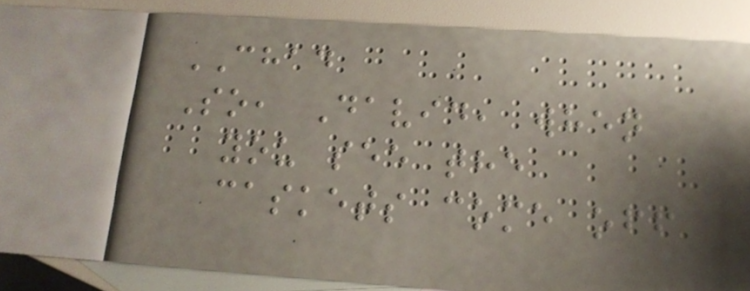CHAD
So, David, when
you see the
caskets come off
